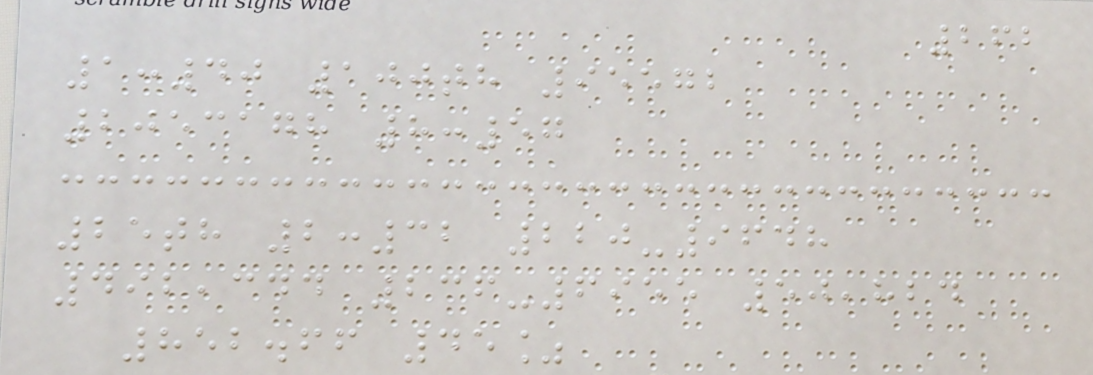262
1:40 100th 95572
2053178 8:57
25th 2:32 220-9648
492,344 236-6955 50,824
852.66 45%
